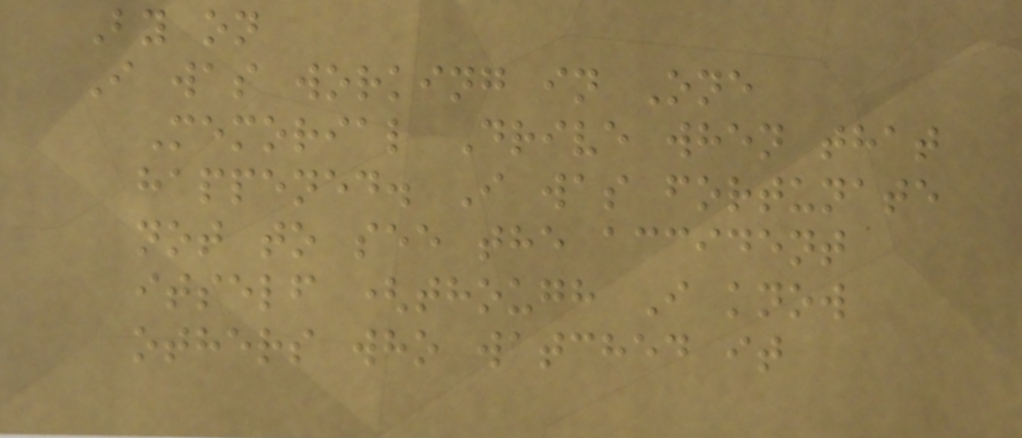By on
I was working in One
Memorial Drive when that
happened. I was fortunate
not to see the accident
itself (though I know
others who watched it
